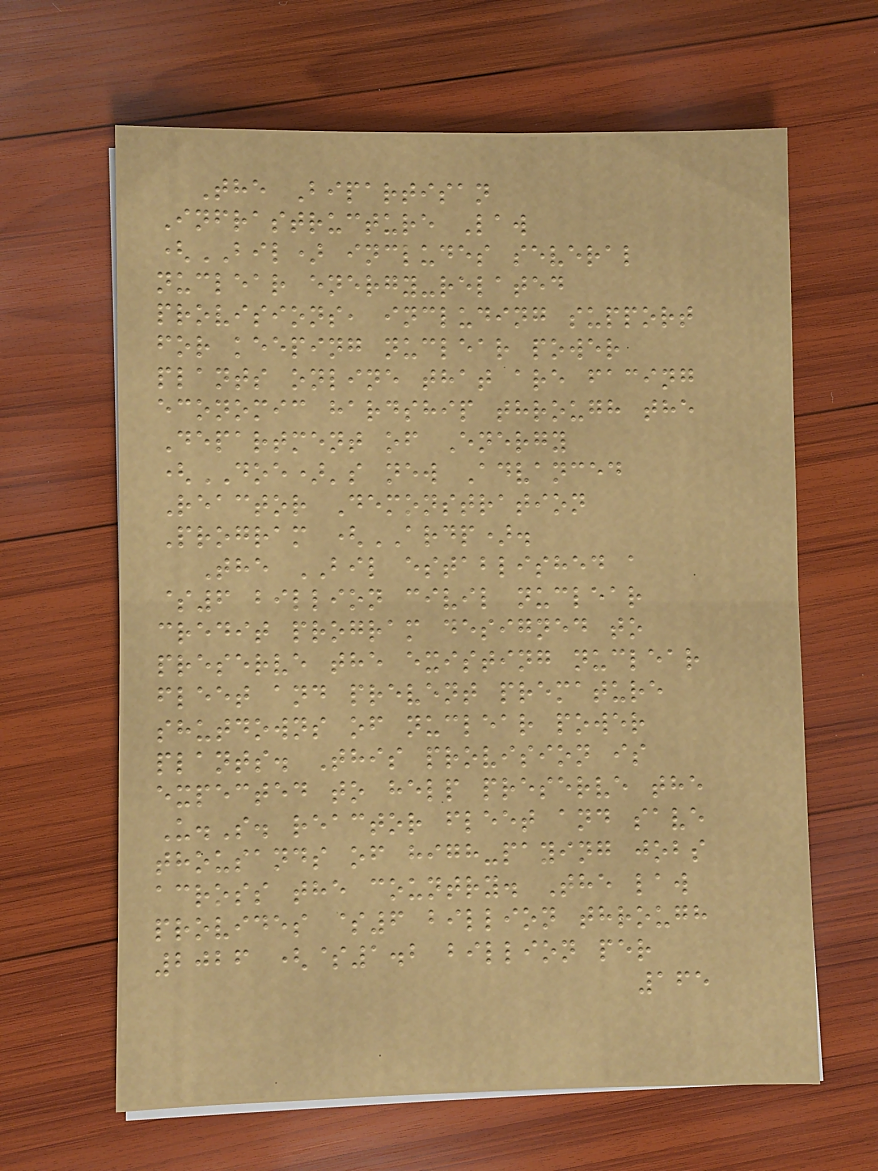The Bipartisan
Infrastructure Law
(BIL) includes several
nuclear energy-related
provisions, including support
for keeping nuclear power
plants online that are facing
economic hardship through the
Department of Energy
(DOE)'s new Advanced
Reactor Demonstration
Program (ARDP).
The BIL established a
$6 billion civil nuclear
credit program designed to
preserve the existing nuclear
fleet and prevent premature
shutdowns of nuclear power
plants. This provision is
expected to help preserve the
U.S. reactor fleet and save
thousands of high-paying jobs
across the country. The law
provides $6 billion through
2026 ($1.2 billion per
165
